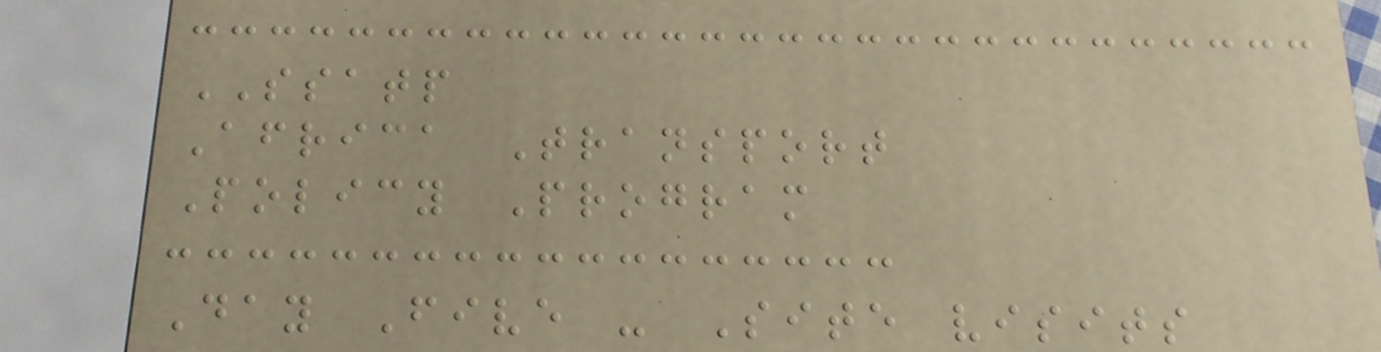SSATP
Africa Transport
Policy Program
Day Five - Site visits
